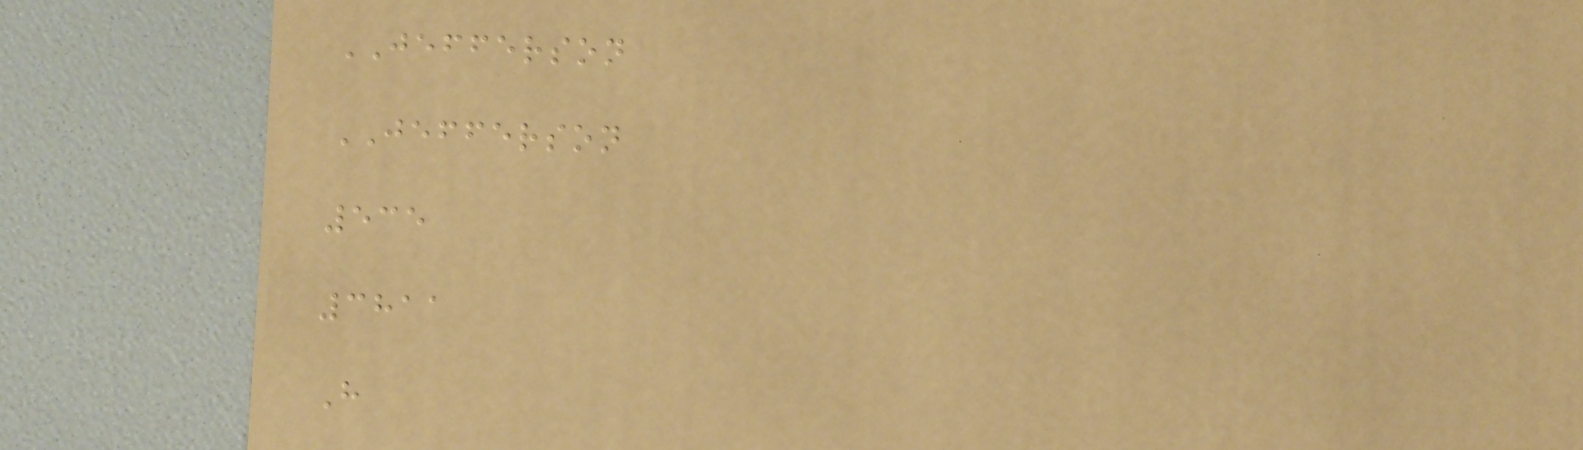JEFFERSON
JEFFERSON
535
3811
H
